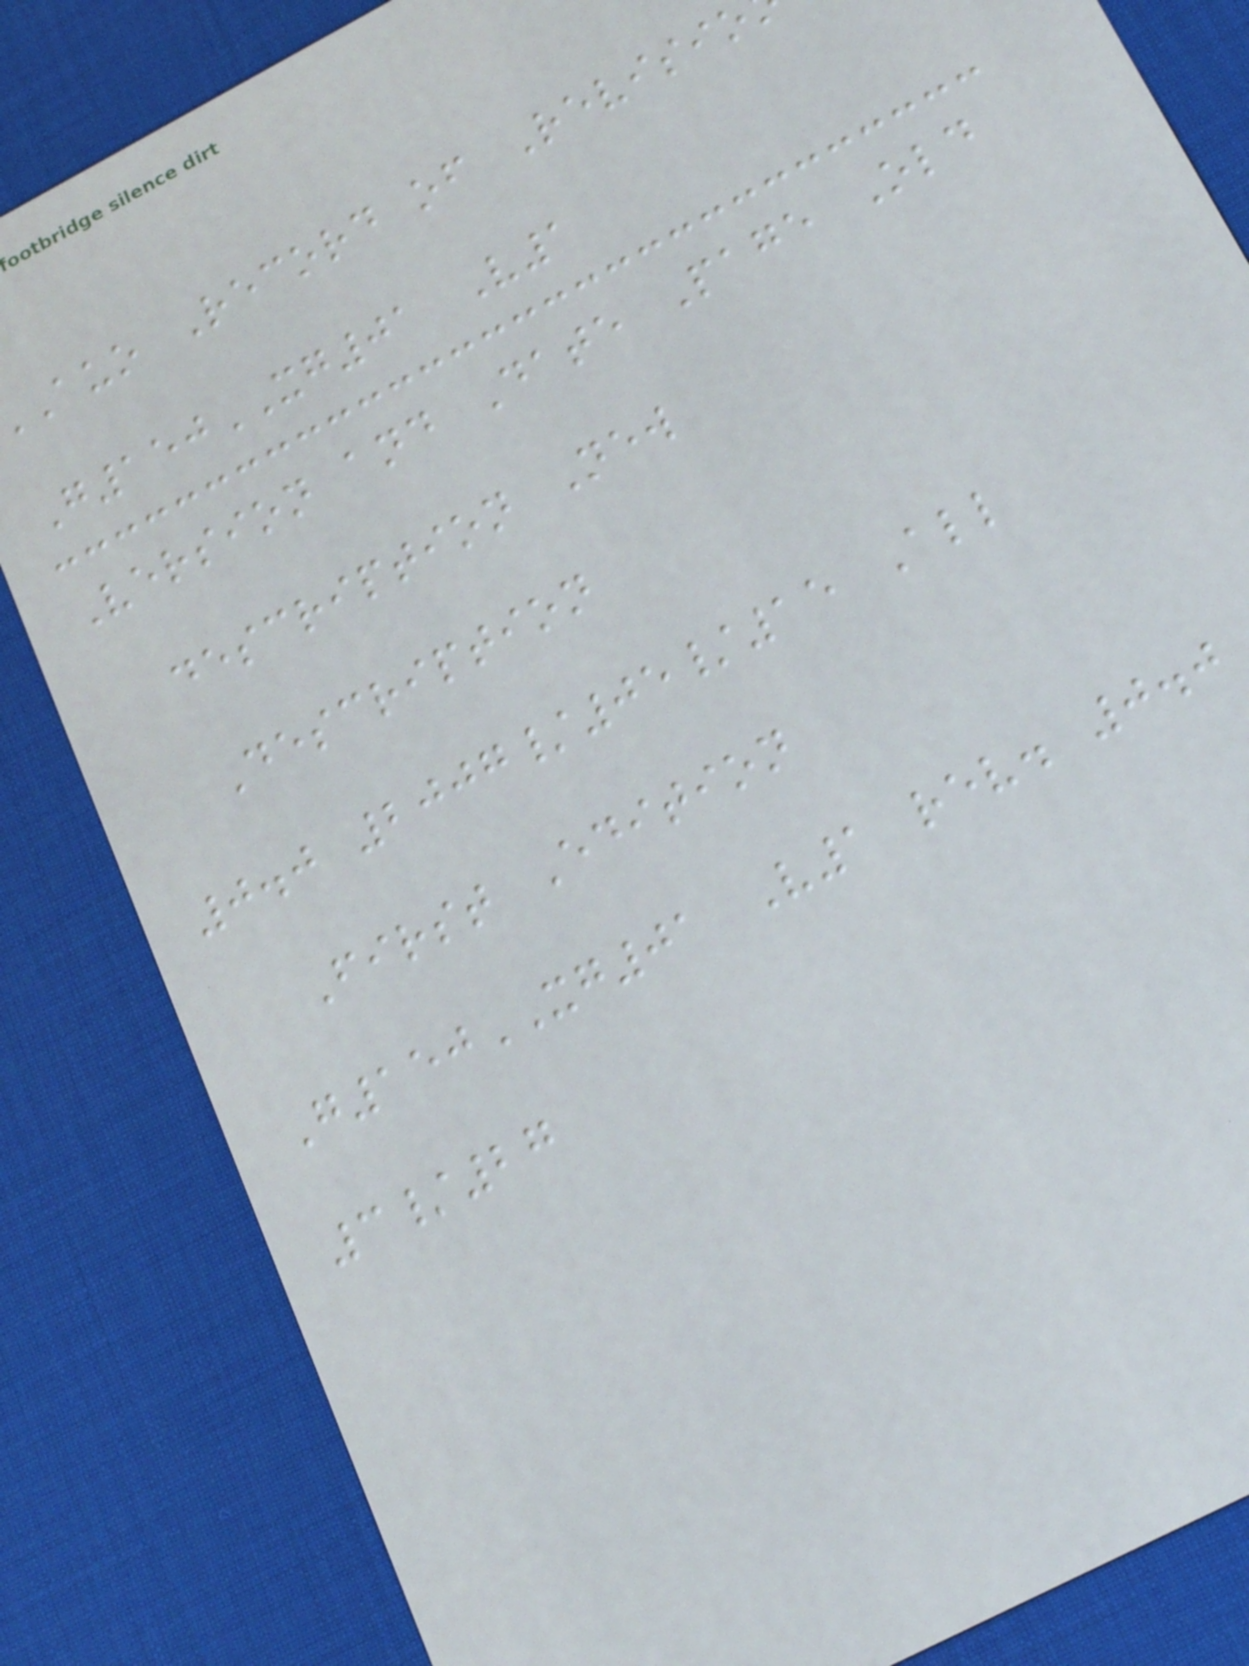auo Record of Revisio
G150XG01 V1
Version and Date Page Old
description New
Description
0.0 2007/05/15 All
First Edition
G150XG01 V1 rev. 0.0
3/27
